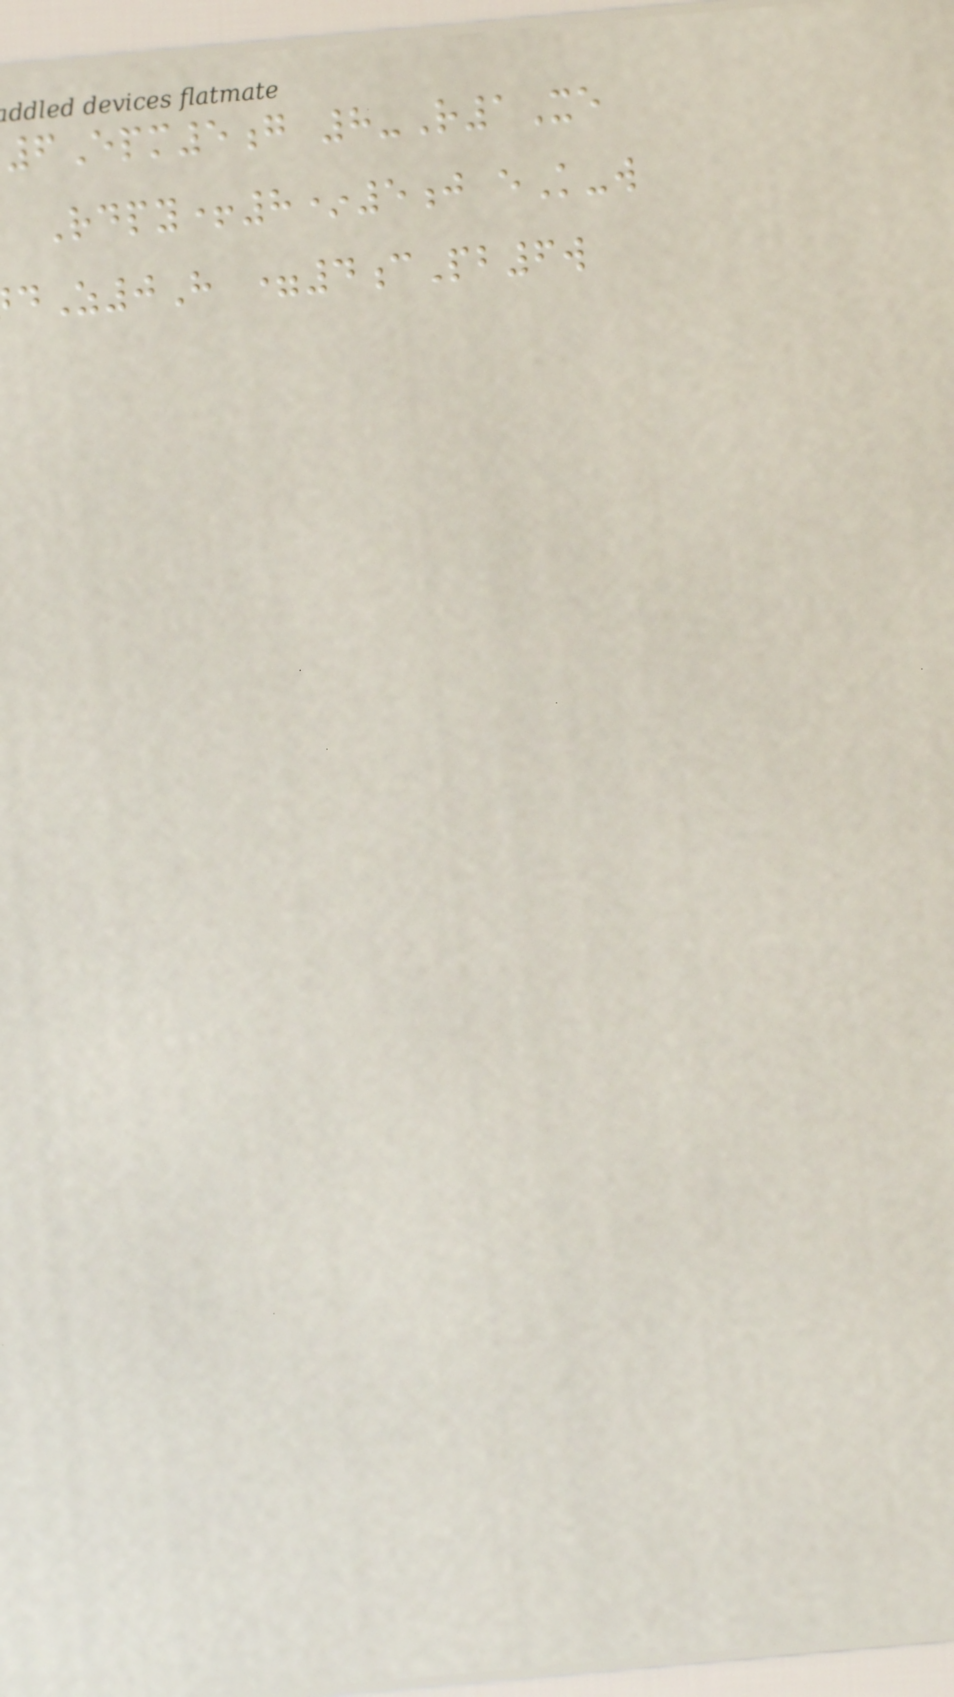6Epm5g 8-R1Xe
Rdpy+8*5j eK-w
dZ0H =4cPb6w
